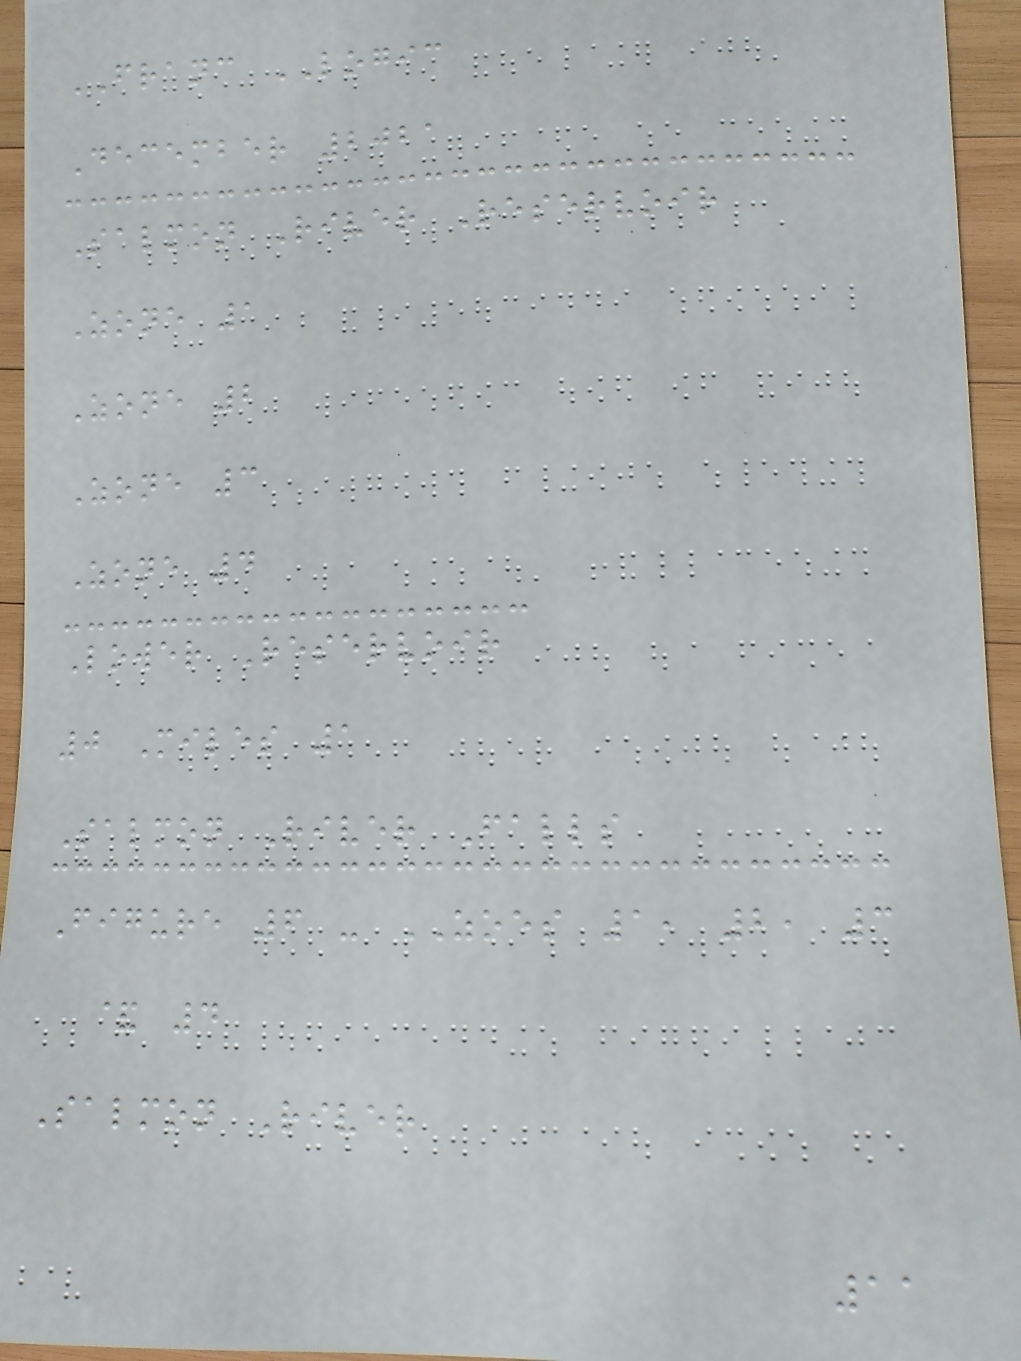FRANC LOGIC
December 2021
Salmon River Reservoir
Zone 1
Zone 2
Zone 3
Zone 4
Lower Reservoir
0 Miles 1
Salmon River Falls
Figure 6 - ZOES 1, 2, 3
& 4
Salmon River
11
